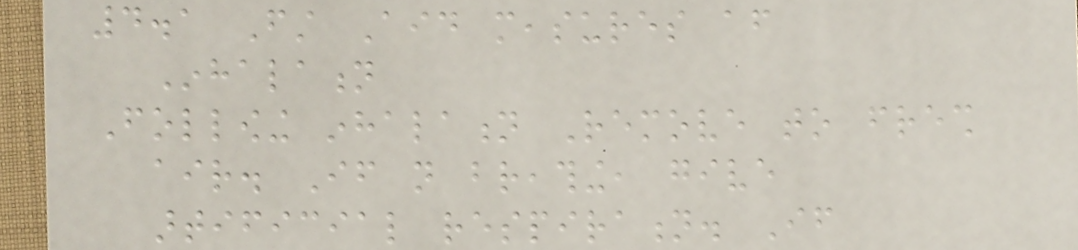4.1 First Aid measures after
Inhalation
Following inhalation Remove to fresh
air. If not breathing, give
artificial respiration. If
